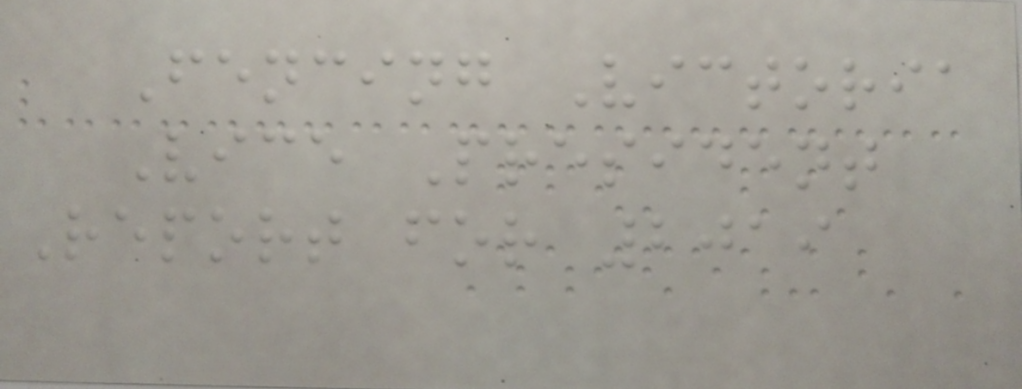Fencing Victoria
Vice President
Report for 2019
